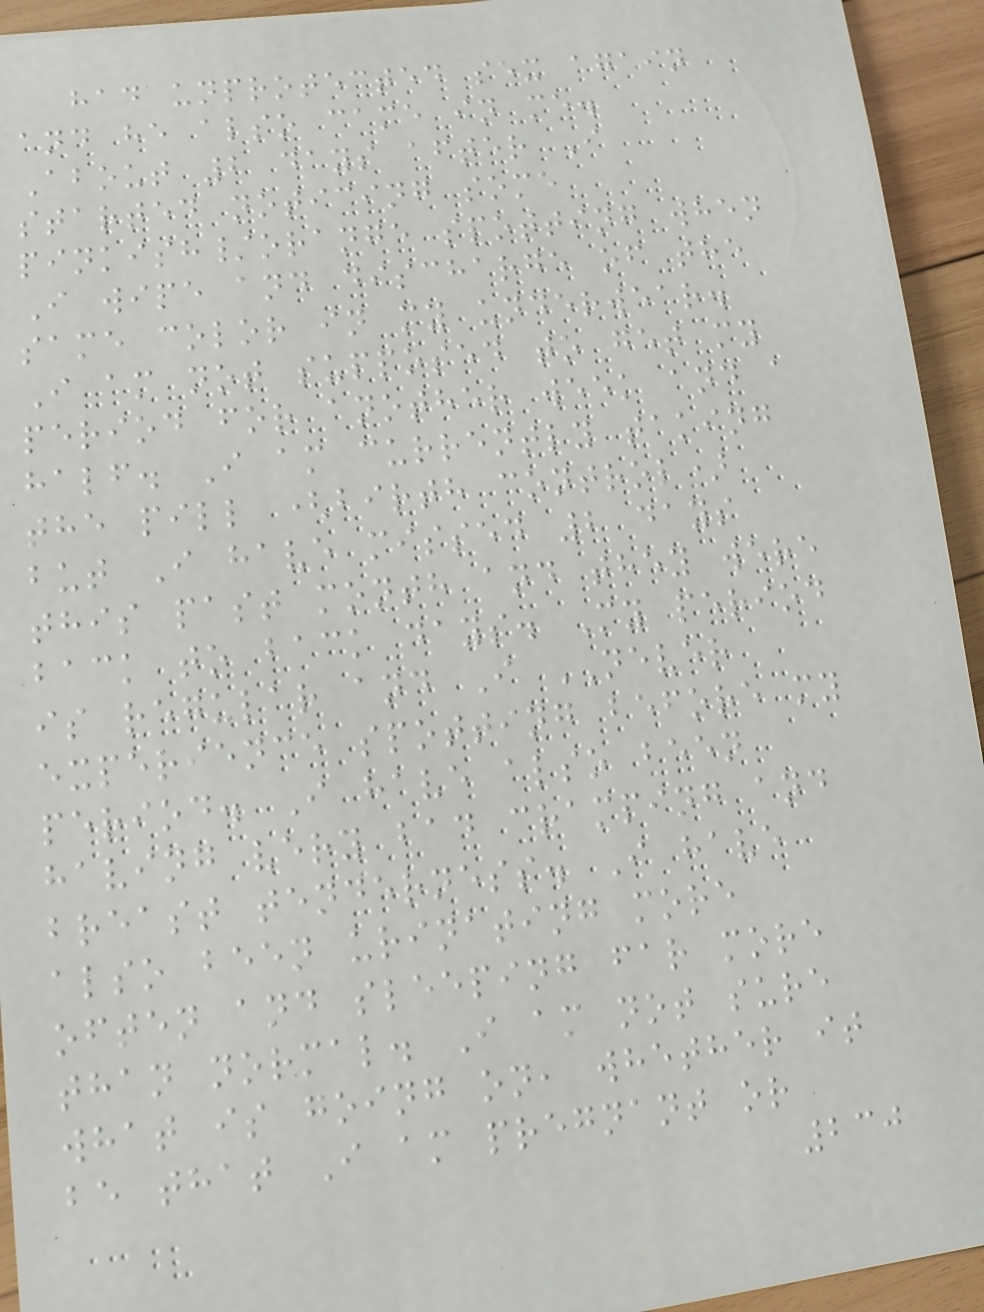had unprotected sex again
and he also came in me.
About 2 days after I
started noticing some
pinkish/orange spotting when
I wipe and discharge of the
same color in my underwear.
I am not supposed to get my
period for another week and a
half. I am currently taking
the pill (birth control)
but I have missed 2 days
this past month and they were
back to back days. My period
is regular and I NEVER
experience spotting before my
period. I have also been
having very bad cramping and
breast tenderness. I have
also been urinating more
often and sleeping far more
than normal. I am not sure
what is going on, whether it
be that I am pregnant or
230
